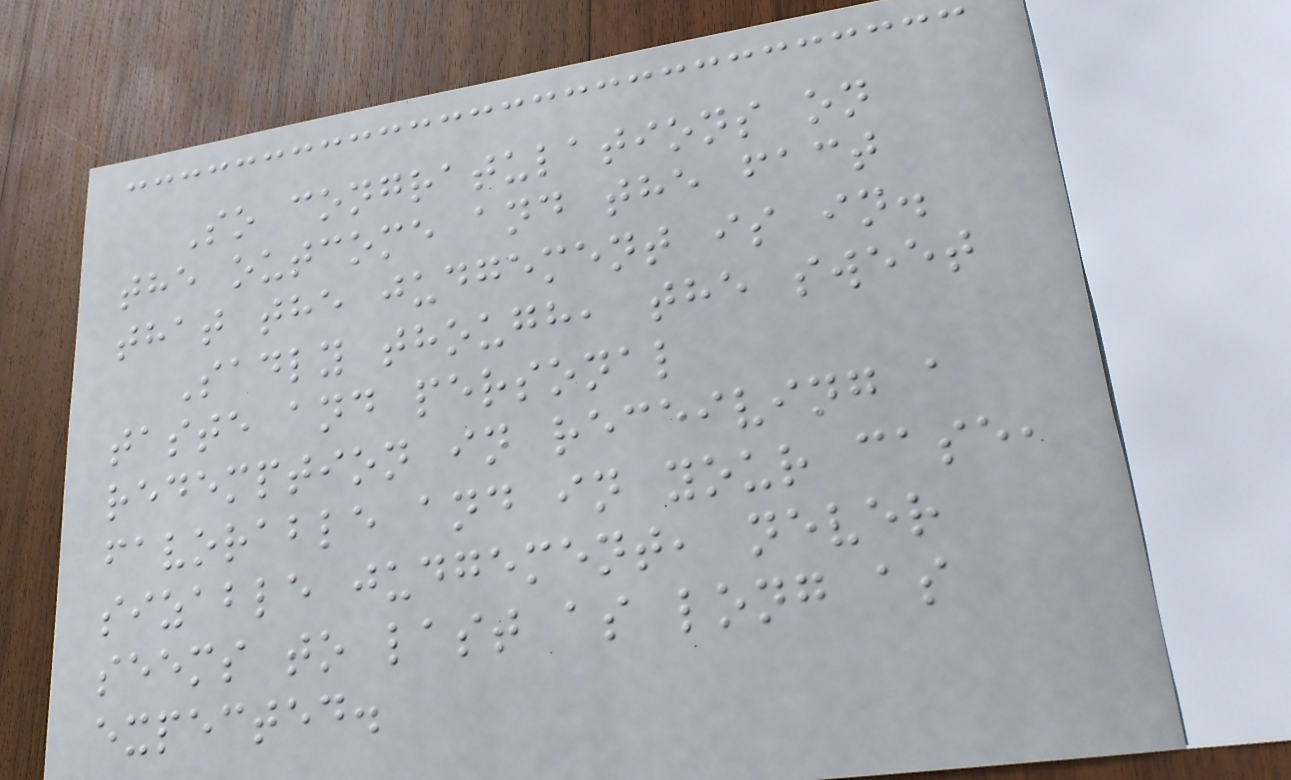So congratulations on
the outcome and the fact
that the judgement is in.
Sadly though, the sweet
taste and personal
redemption in receiving a
favorable and in your case,
sizable judgement, never
seems to last as long as
expected.
